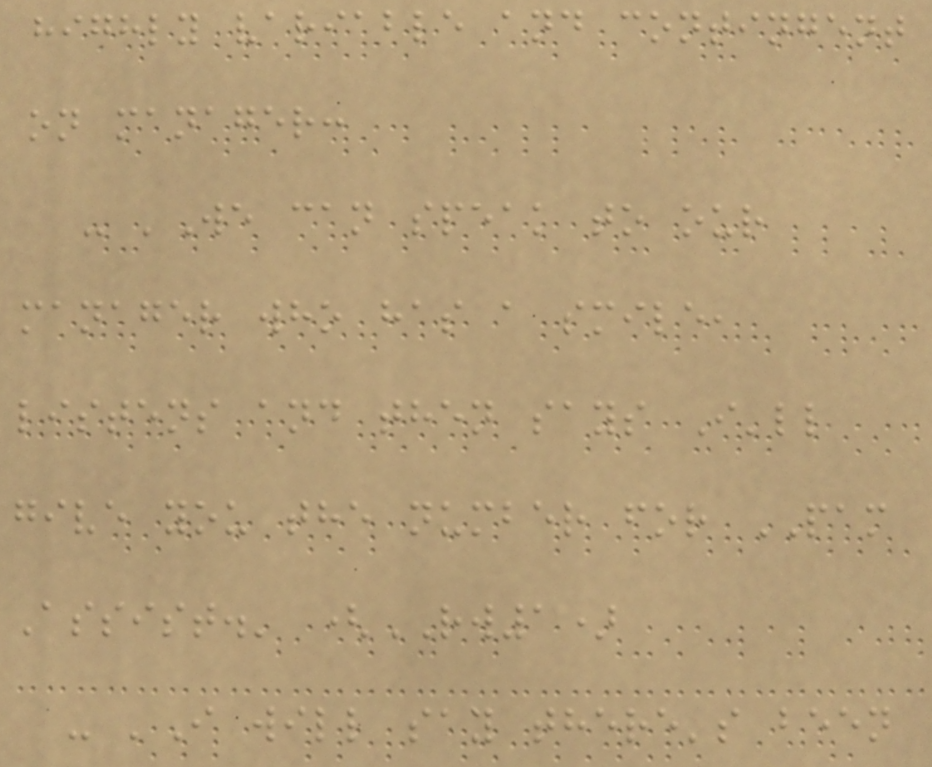highly variable and contingent
on manager:
- 'We can speak to our
manager who has a smile,
listens and then says I'll
give you the number for PAM
Assist.' (RW1)
- 'I will say there's been
